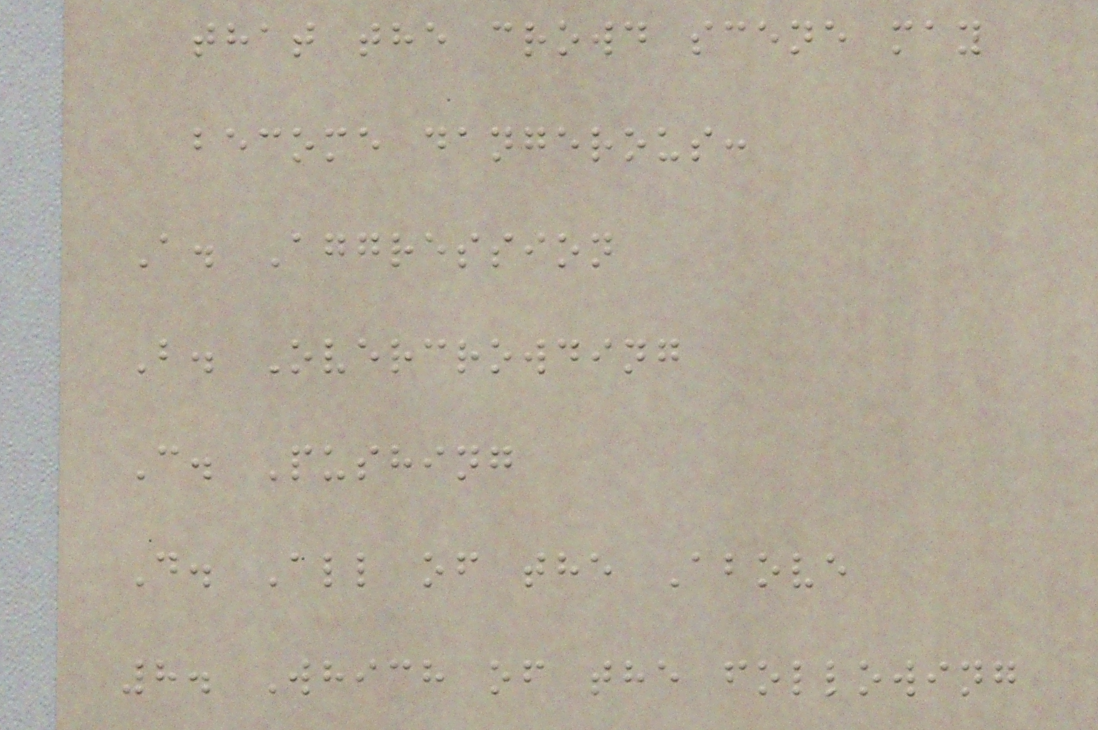that the crowd scene may
become dangerous:
A. Aggression
B. Overcrowding
C. Pushing
D. All of the Above
8. Which of the following
